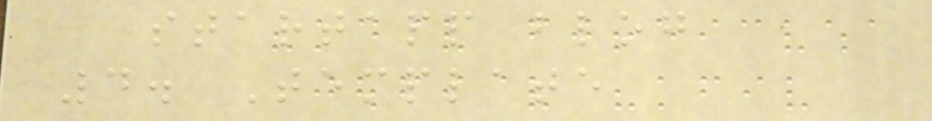startapp blog
4. Template
